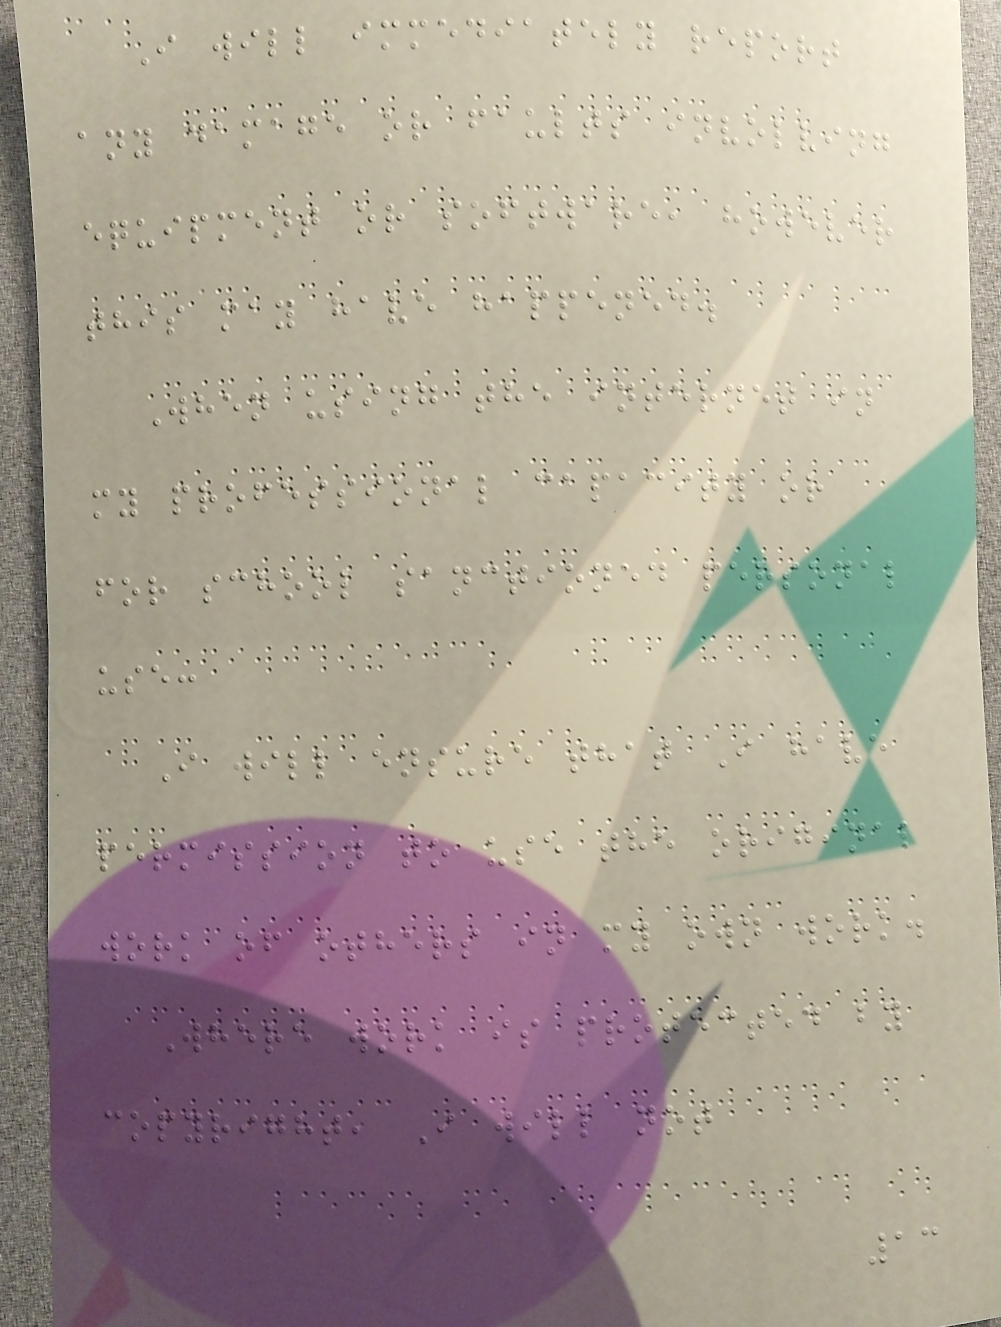I will immediately report
any damage or faults involving
equipment or software, however
this may have happened.
When using the internet in
my professional capacity or
for school sanctioned personal
use:
I will ensure that I have
permission to use the original
work of others in my own work.
Where work is protected by
copyright, I will not
13
